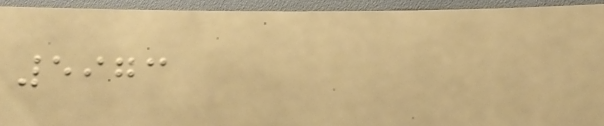5973
